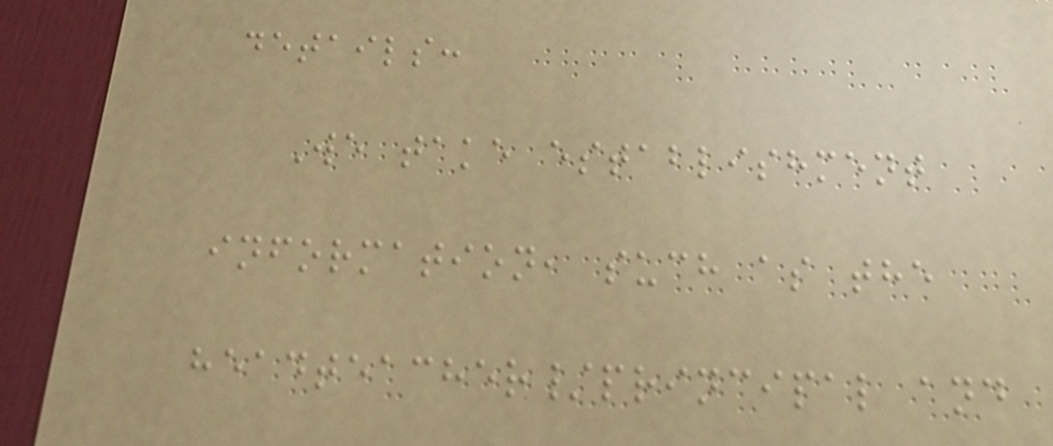details:
We take establishment
information, such as the
headteacher/principal and
